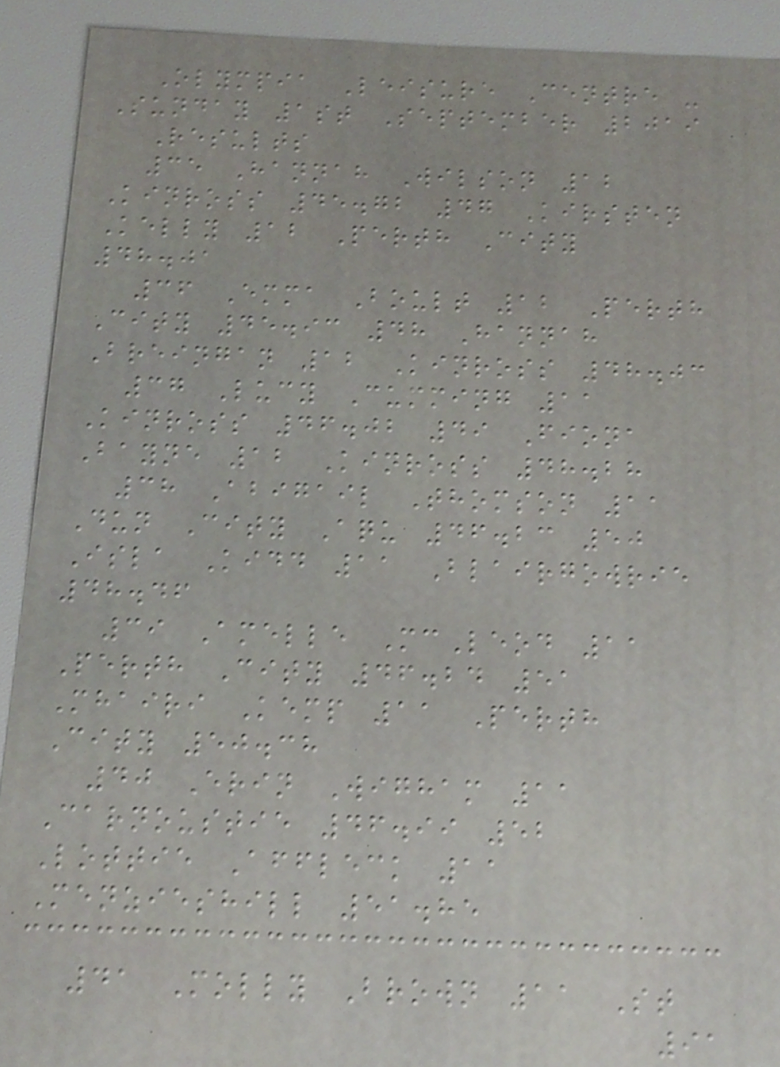Olympia Leisure Centre -
Sunday 1st September 2019
Results
35 Hannah Wilson 12
Kinross 45.72 47 Kirsten
Kelly 12 Perth City
48.01
36 Emma Boult 12 Perth
City 45.93 48 Hannah
Breingan 12 Kinross 48.03
37 Lucy Cumming 11
Kinross 46.02 49 Fiona
Bayne 12 Kinross 48.28
38 Abigail Thomson 11
Dun City Aqu 46.23 50
Isla Kidd 11 Blairgowrie
48.46
39 Amelle McLeod 11
Perth City 46.24 51
Mhairi Kemp 11 Perth
City 50.38
40 Erin Wigham 11
Carnoustie 46.99 52
Lottie Affleck 11
Menzieshill 51.85
41 Molly Brown 11 St
91
